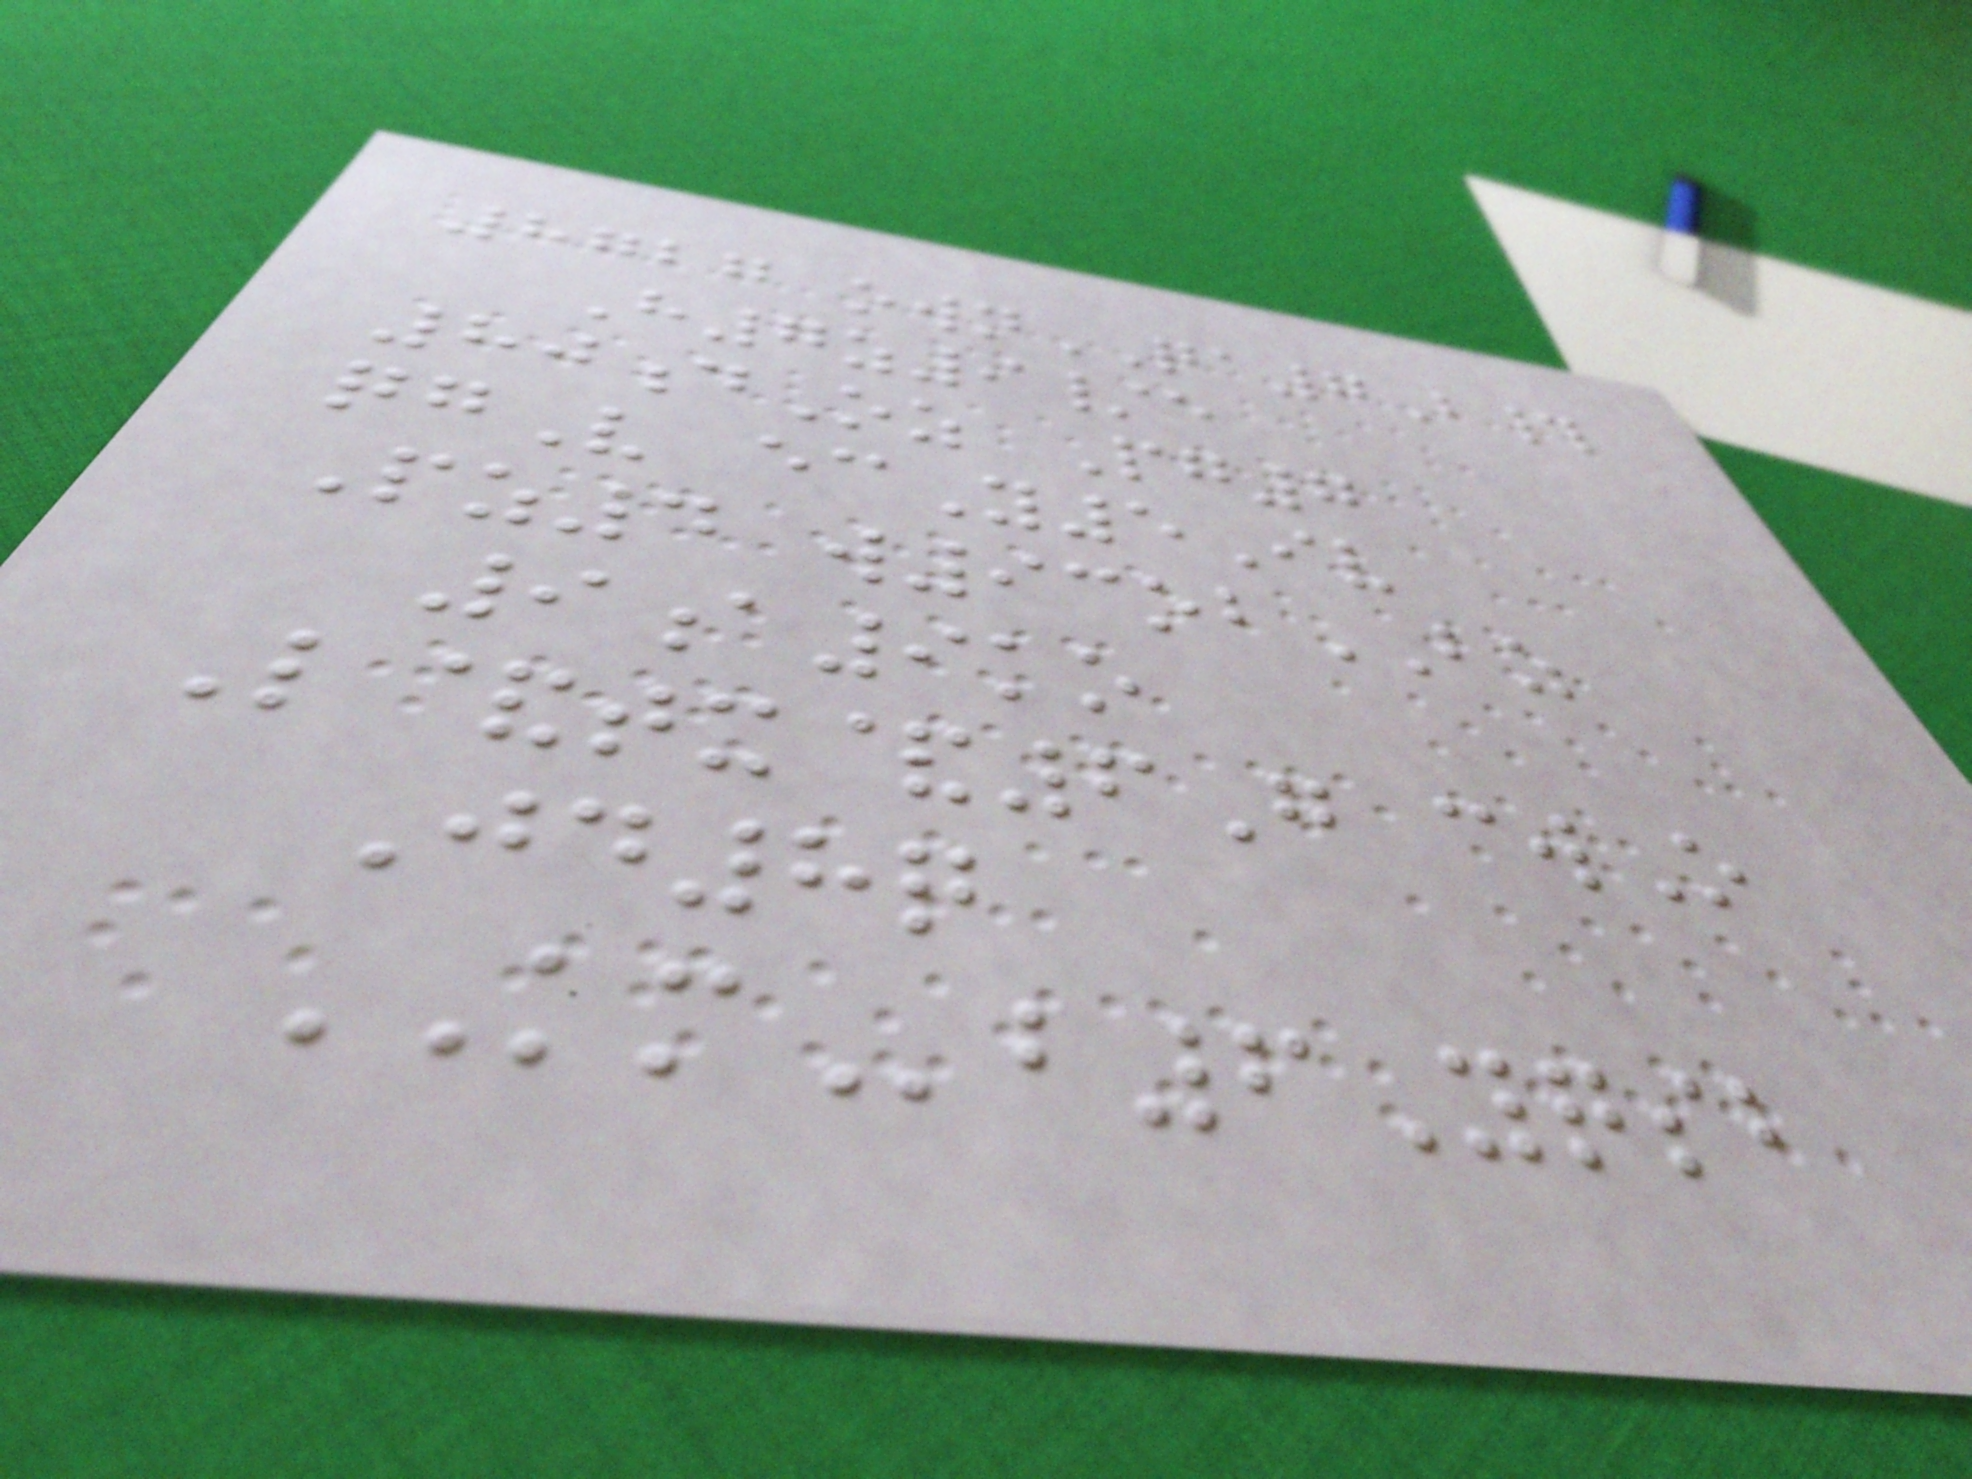8727 ownQA7B#
H7z9/e
80dOz Pg7
qgV ecY5Iv
Pz4 w93obBZ
9a9ko
L&tx&6G cwO
Jd8q
KMb6Yqsb
